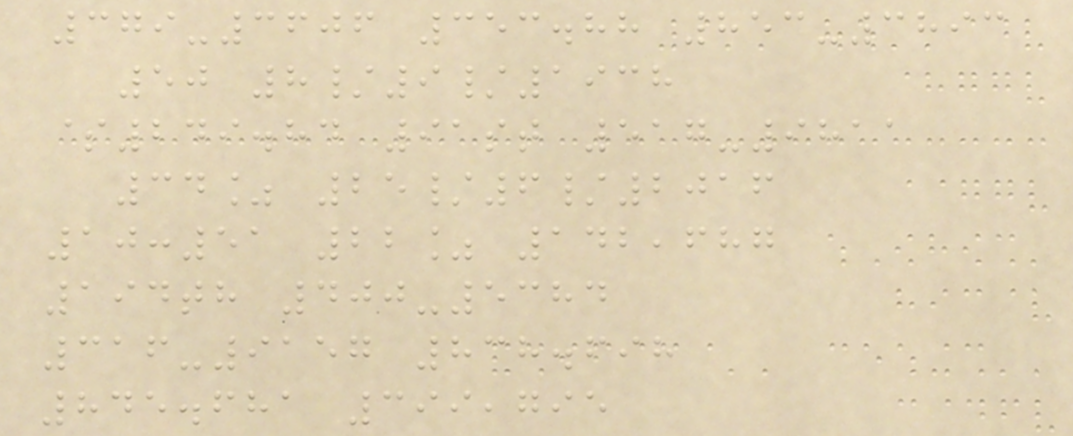379-3606 353.88 853-3893
50 8/9/1938
$249.84 91st 517-9811
34% 25/6/2016
10:51 22% 142,687
194th 400-5384
316-9157 838.698
845.681 399,795
